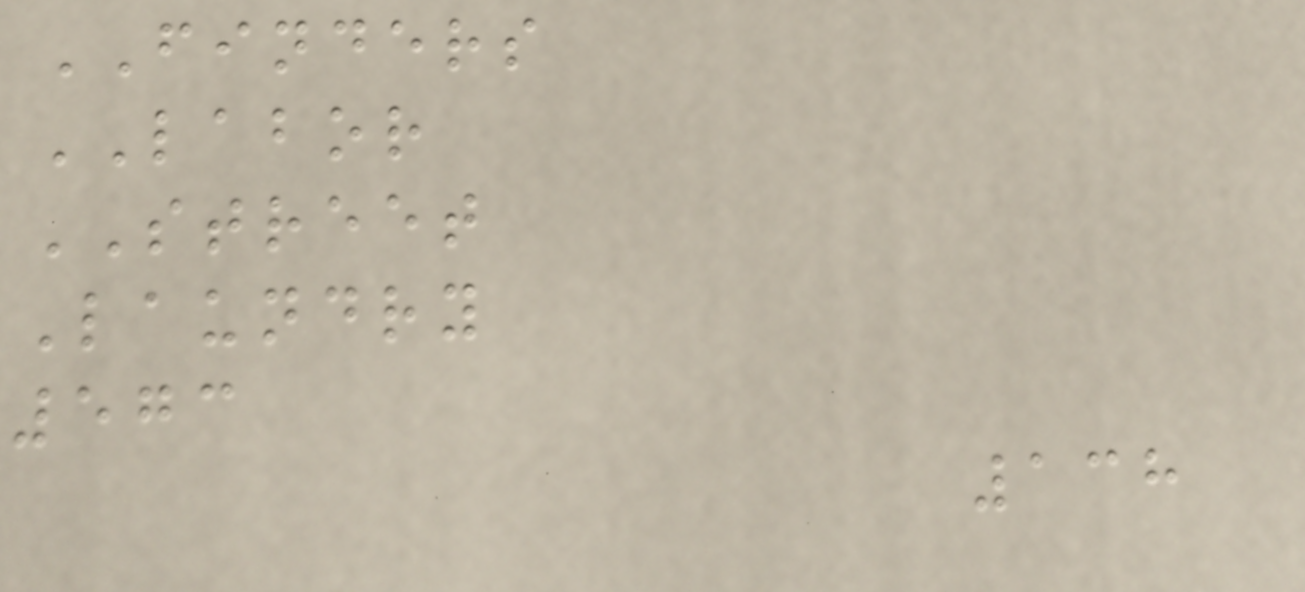FINDERS
LABOR
STREET
Laundry
573
138
